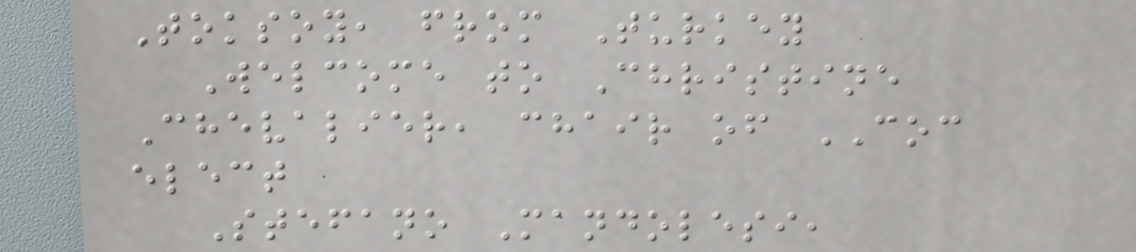Toksoy, from Turkey
Welcome to Christine
Chevalier, chair of COC
elect
Stefano Mandolesi,
